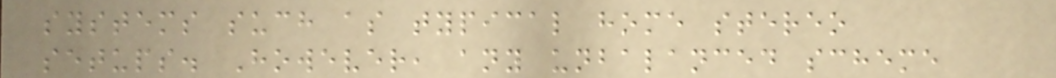systems such as typical home stereo
setups. However, any unbalanced scheme
